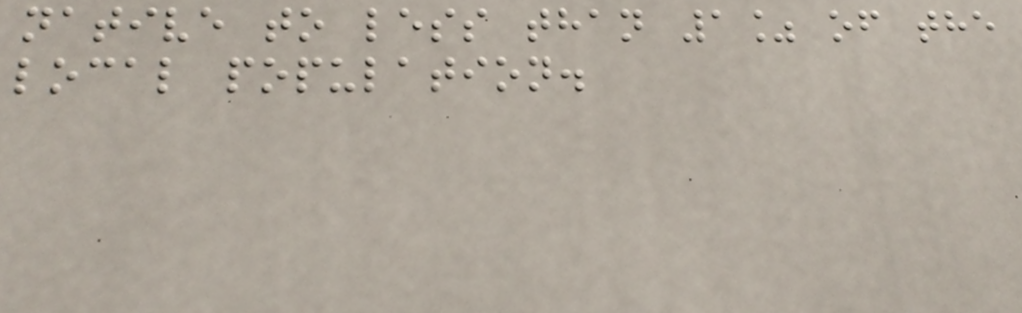native to less than 1% of the
local population.
